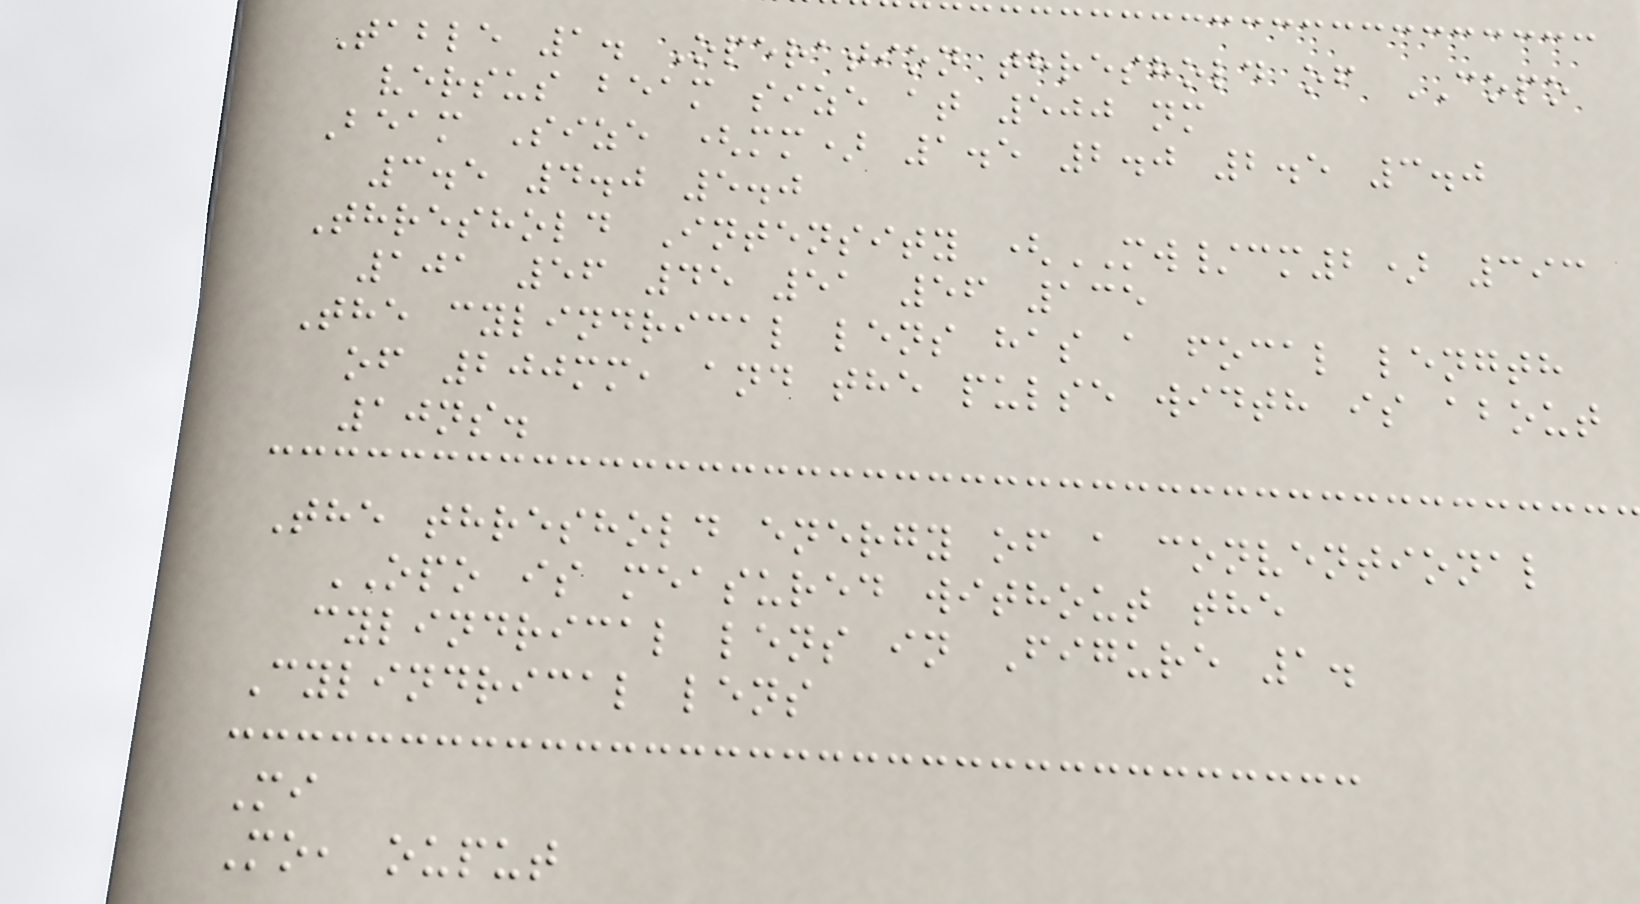Table 1. Operation threshold of COPO
versus beam size at 500 nm
Beam Size (mm) 1.5 2.0 2.5 3.0
3.5 4.0 5.0
Threshold Intensity (MW/cm2) 393
101 56 45 51 56 135
The cylindrical lens has a focal length
of 200mm, and the pulse width is about
10ns.
The threshold energy of a conventional
OPO is measured without the
cylindrical lens in Figure 1.
Cylindrical lens
Mi
Mo, ouput
